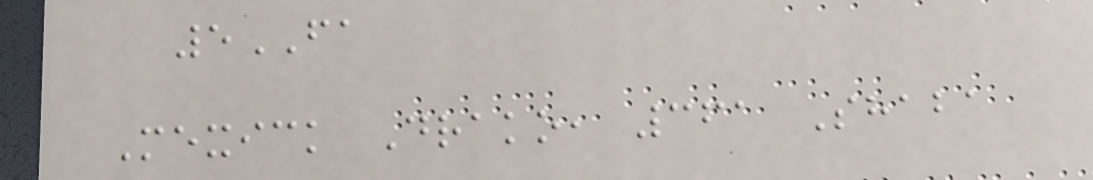5FA
Mexick Drako, 361 Shaba
